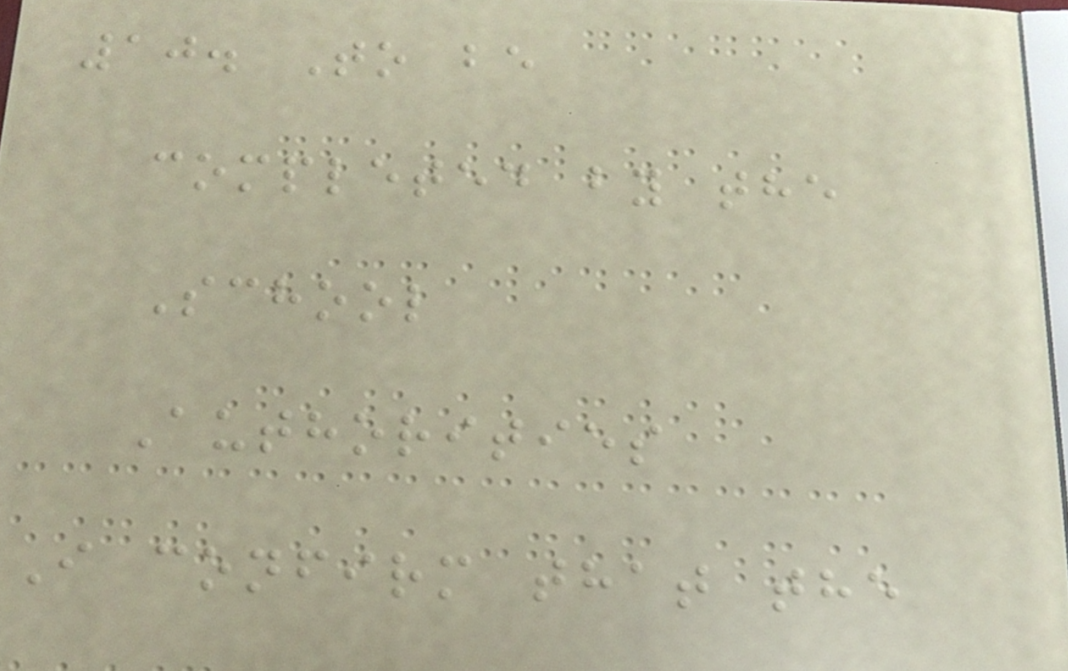10. To be
completed by the
School
Authorities
I confirm that the
